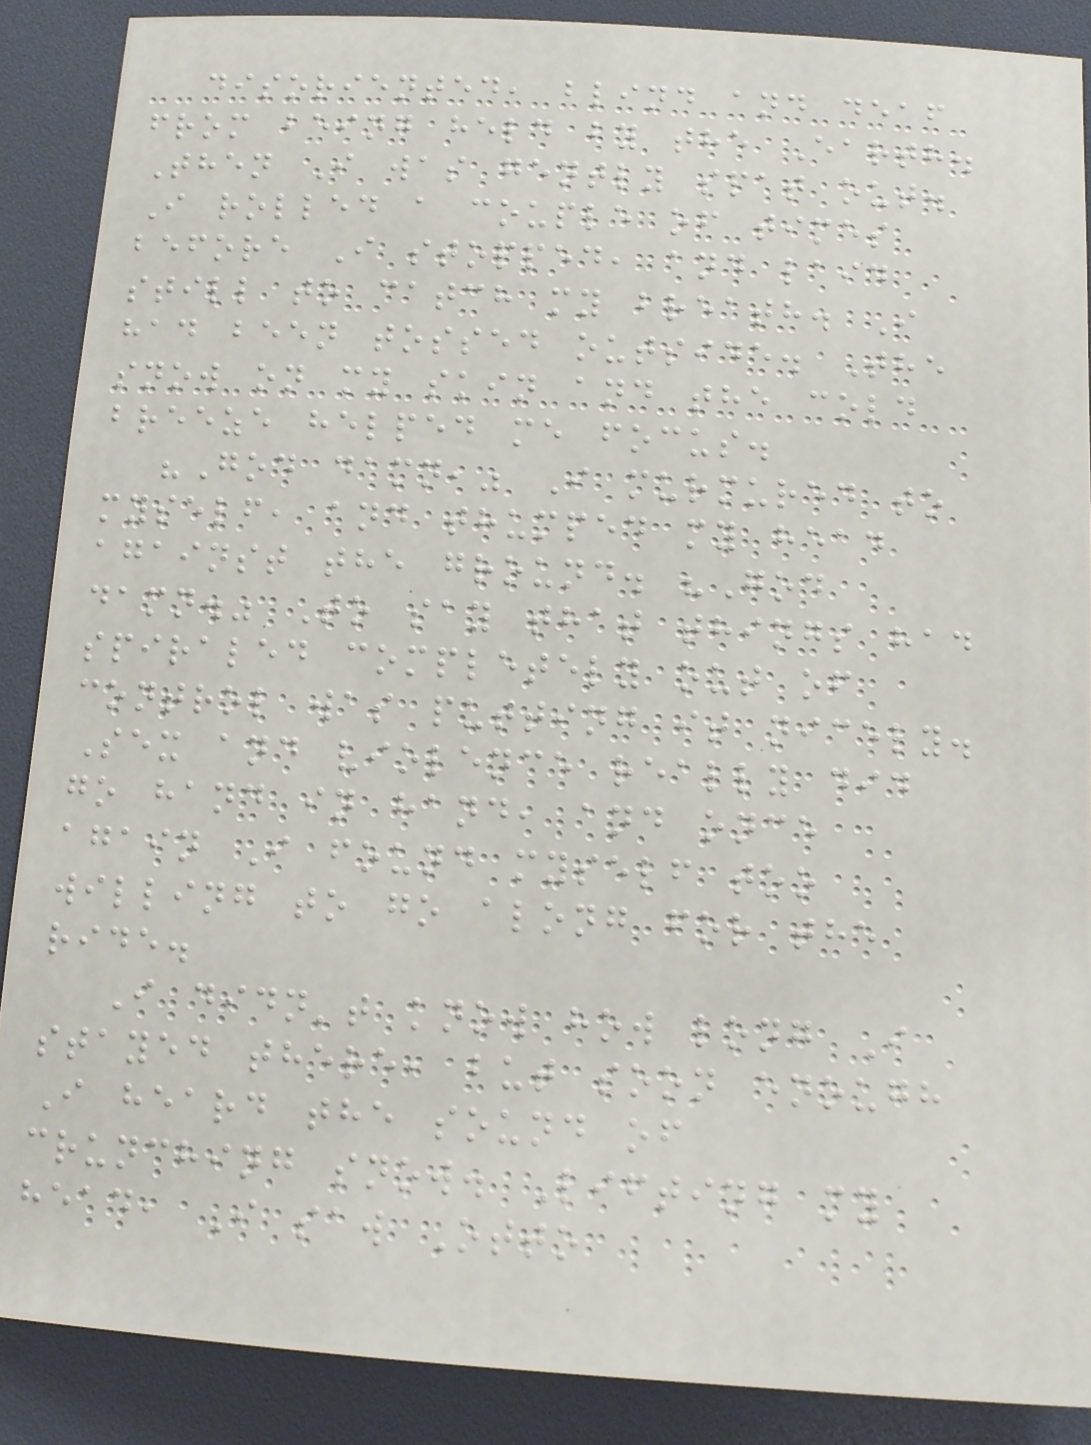disoriented, blind and deaf
from being held by the Earth.
Then I was gently spat out.
I rolled a couple of times
before I stopped, and laid
still to catch my breath. I
had been tossed outside. The
snow on my skin and the cold
breeze helped me focus.
"God damn," I murmured to
myself, and thumped my head
against the ground. "God
damn." To say that things had
spiraled completely out of
control was putting it nicely.
Sex and violence really did
go hand in hand, and once
again I found myself too
willing to go along for the
ride.
I didn't know how long I
stayed there, but soon enough
I heard the sound of
crunching snow. Lifting my
head, I saw Otto
